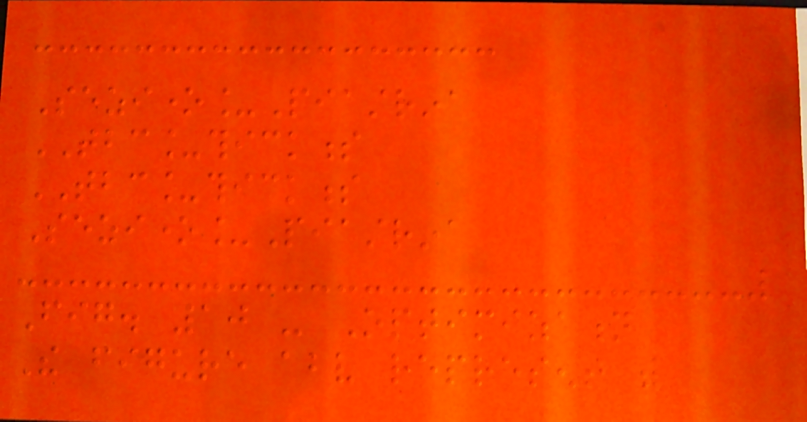Sezione_Piastrina
TBC_thickness
TBC_thickness
Sezione_Piastrina
Fig. 10 - Optimization
The figure above represent with
